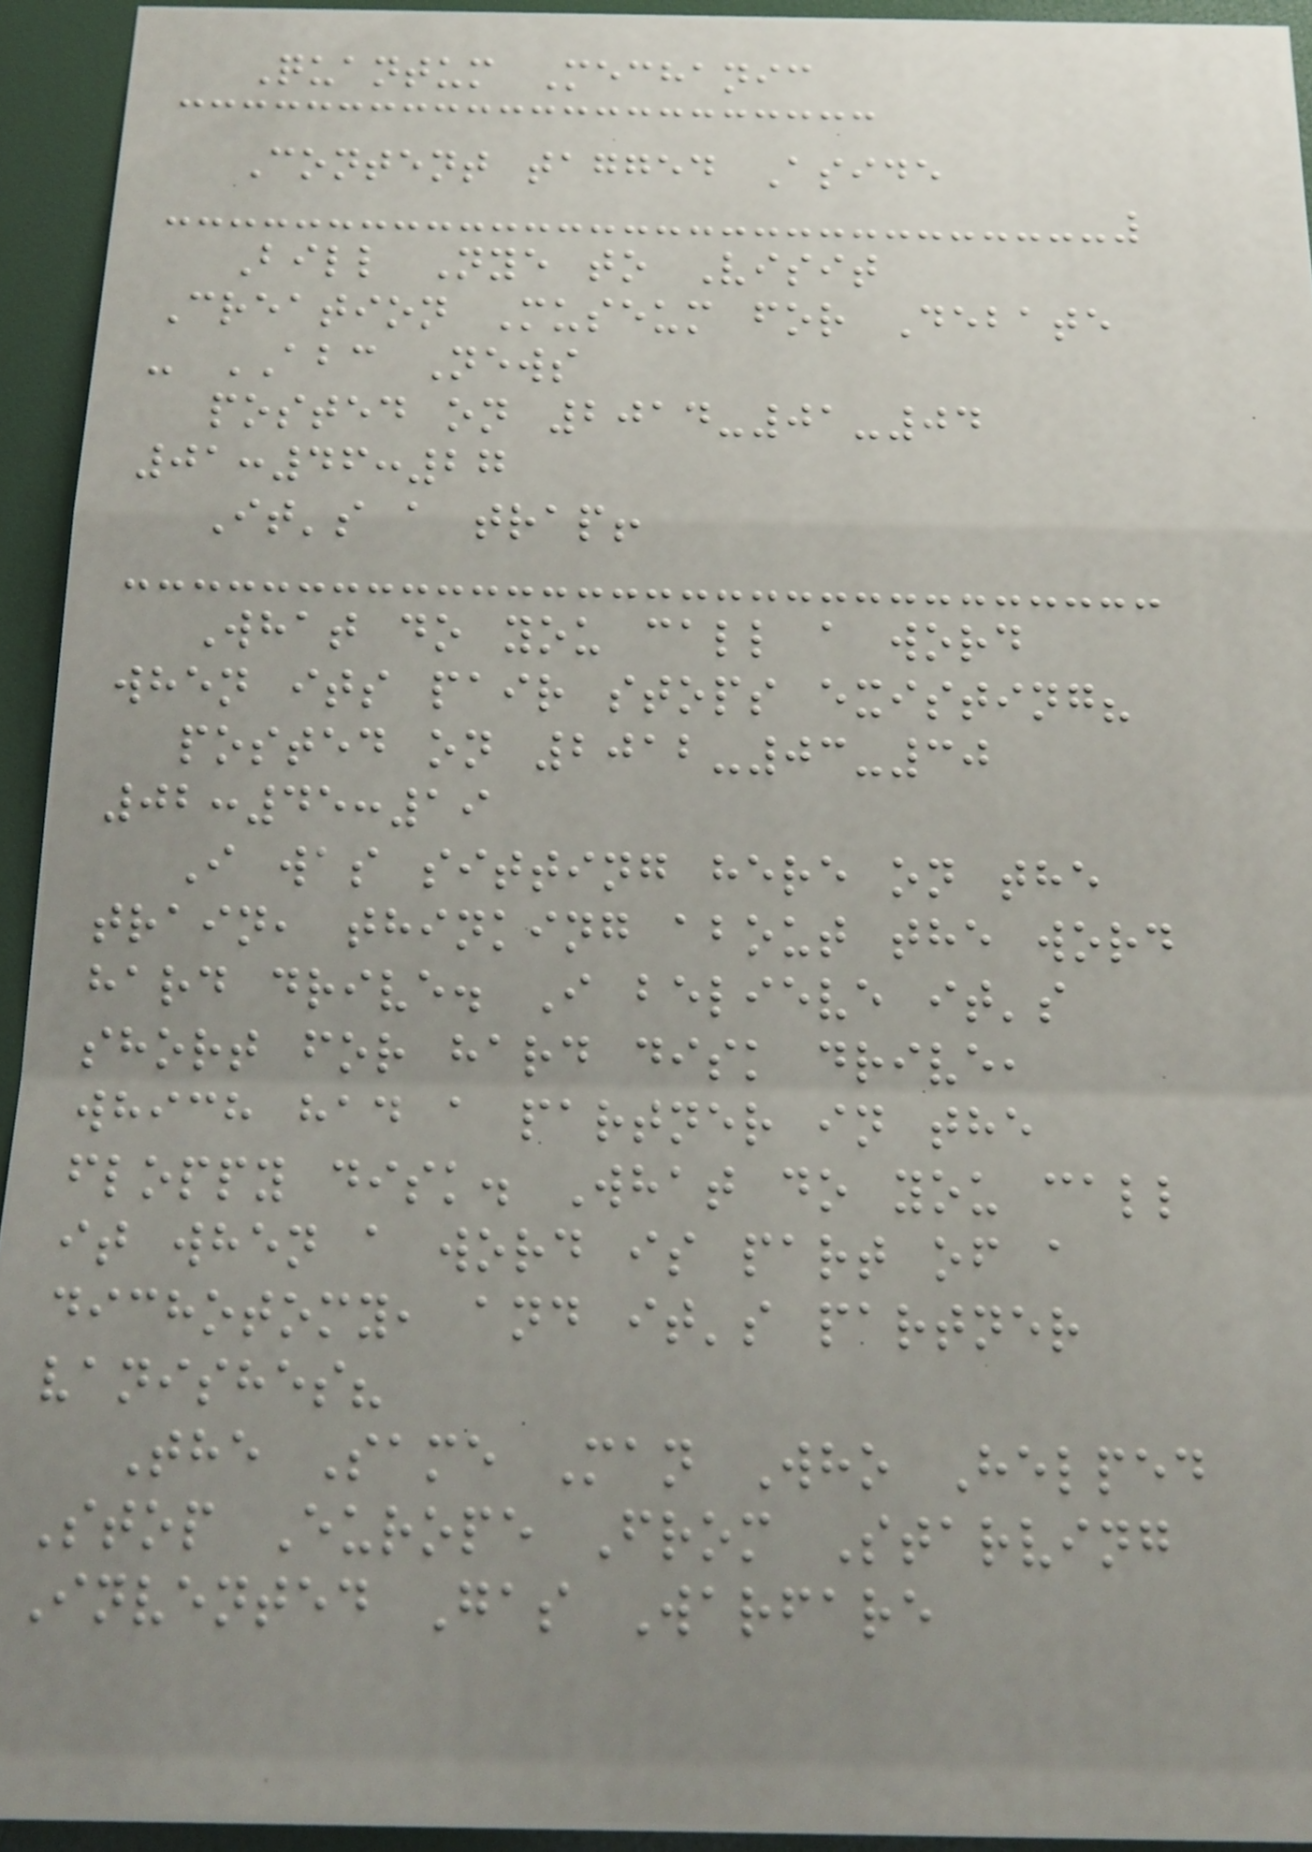Quantum Mechanic
Content tagged Aside
Bill Nye to Visit
Creation Museum for Debate
- ABC News
posted on 2014-01-04
01:46:27
It's a trap!
What do you call a word
when its pair stops existing?
posted on 2012-03-30
02:45:19
I was sitting here on the
train, thinking about the word
hard drive. I believe it's
short for hard disk drive,
which had a partner in the
floppy disk. What do you call
it when a word is part of a
dichotomy, and it's partner
vanishes?
The Same Man Who Helped
Stop Europe From Starving
Invented Gas Warfare
